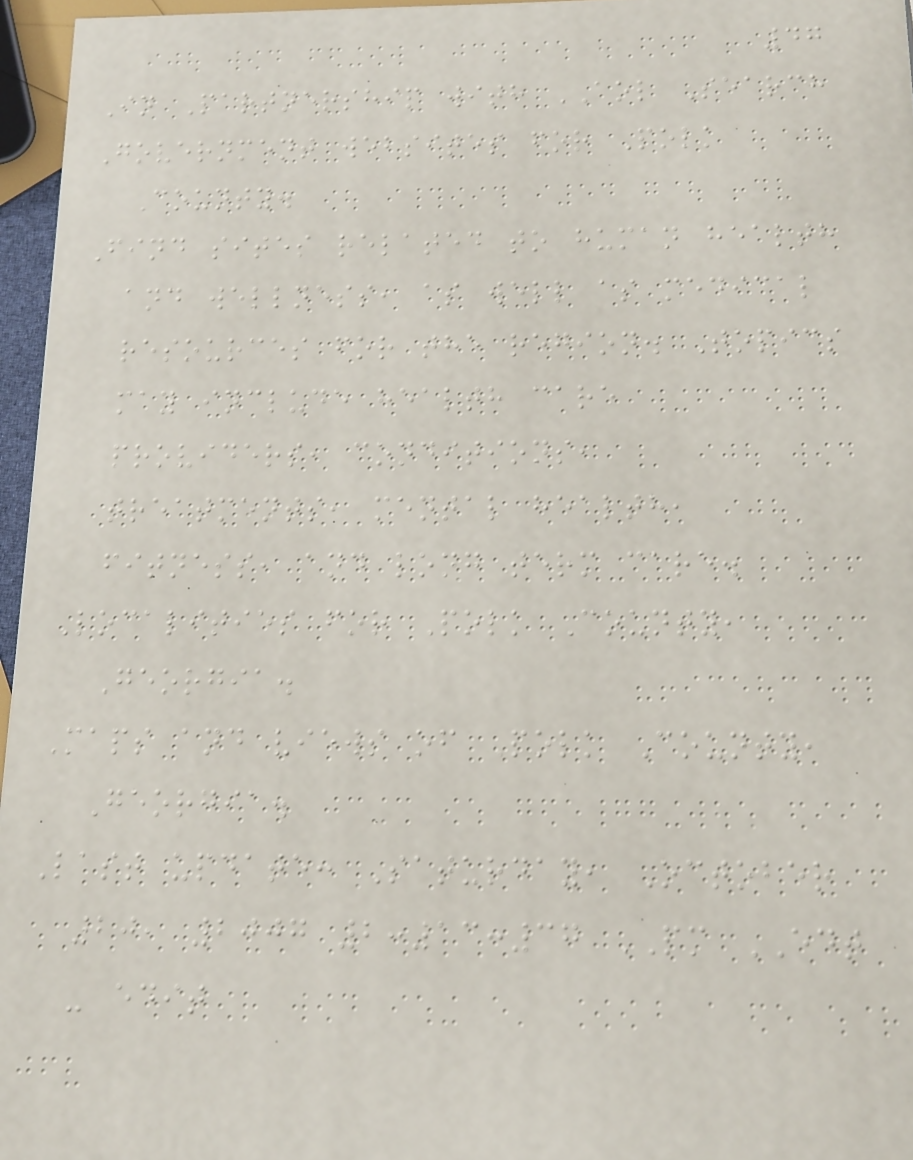47
In Partnership with AOL Search
Government websites for Polk
County.
Find sites related to human health
and wellness, as well as medical
resources for the region. Topics
may include health care
providers, conditions,
treatments, mental health,
fitness, and long term care.
Localities for Polk County,
Georgia.
Maps and views of Polk County,
Georgia.
Last update: Saturday, October
20, 2007 2:13:37 PM EDT
- edit
